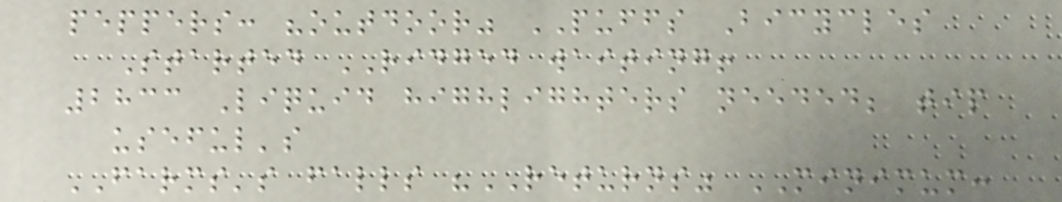peppers: "outdoor" PUFFS Bicycles
Started RIDGED waiting!
2833 Liquid highlighters needed; tip
useful's
FARMS's falls "RETURNS" MINIMUM:
